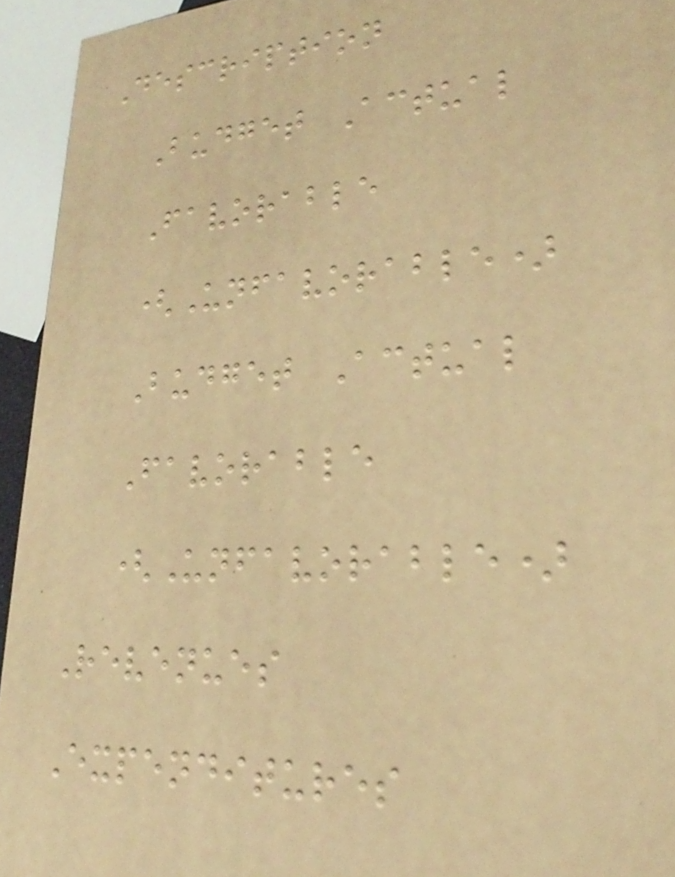Description
Budget Actual
Favorable
(Unfavorable)
Budget Actual
Favorable
(Unfavorable)
Revenues
Expenditures
